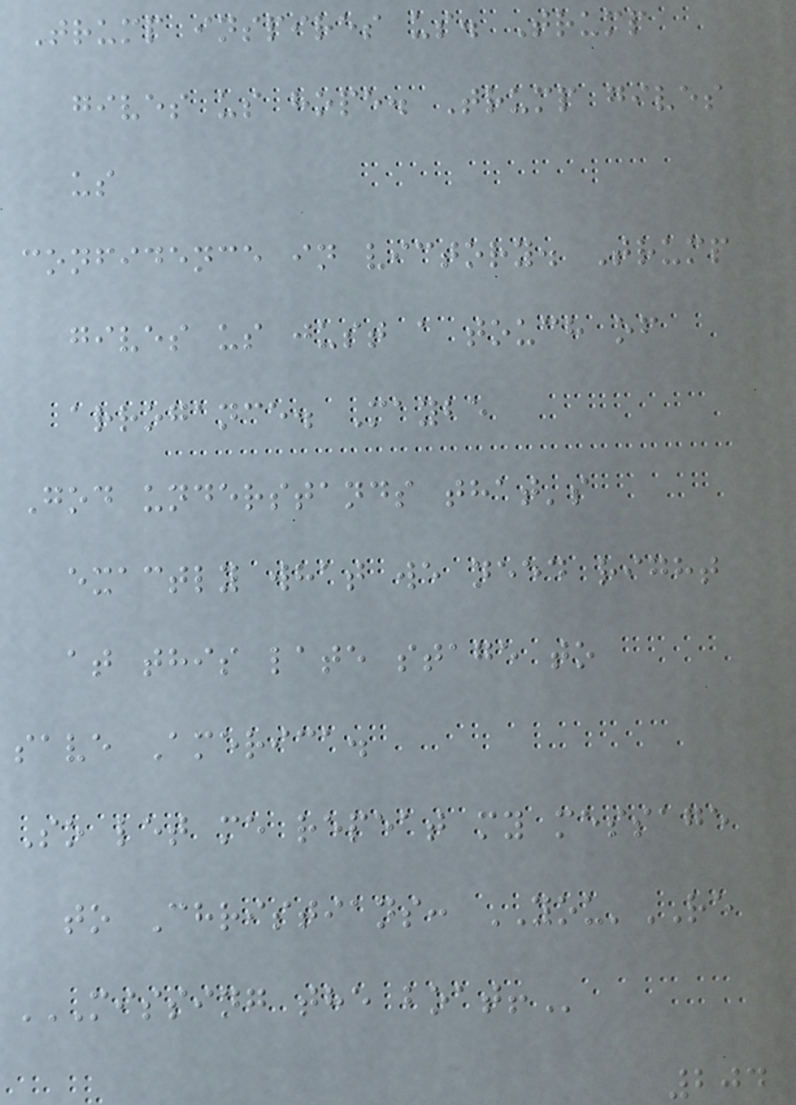Trump inspires us. Trump
gives us hope. Trump gives
us
confidence in victory. Trump
gives us just a touch of
arrogance. Maybe
God understands that's
exactly what we need right
at this late stage to
save America.
So let me repeat my message
to Christians: YOU'RE
MISSING THE BOAT!
204
